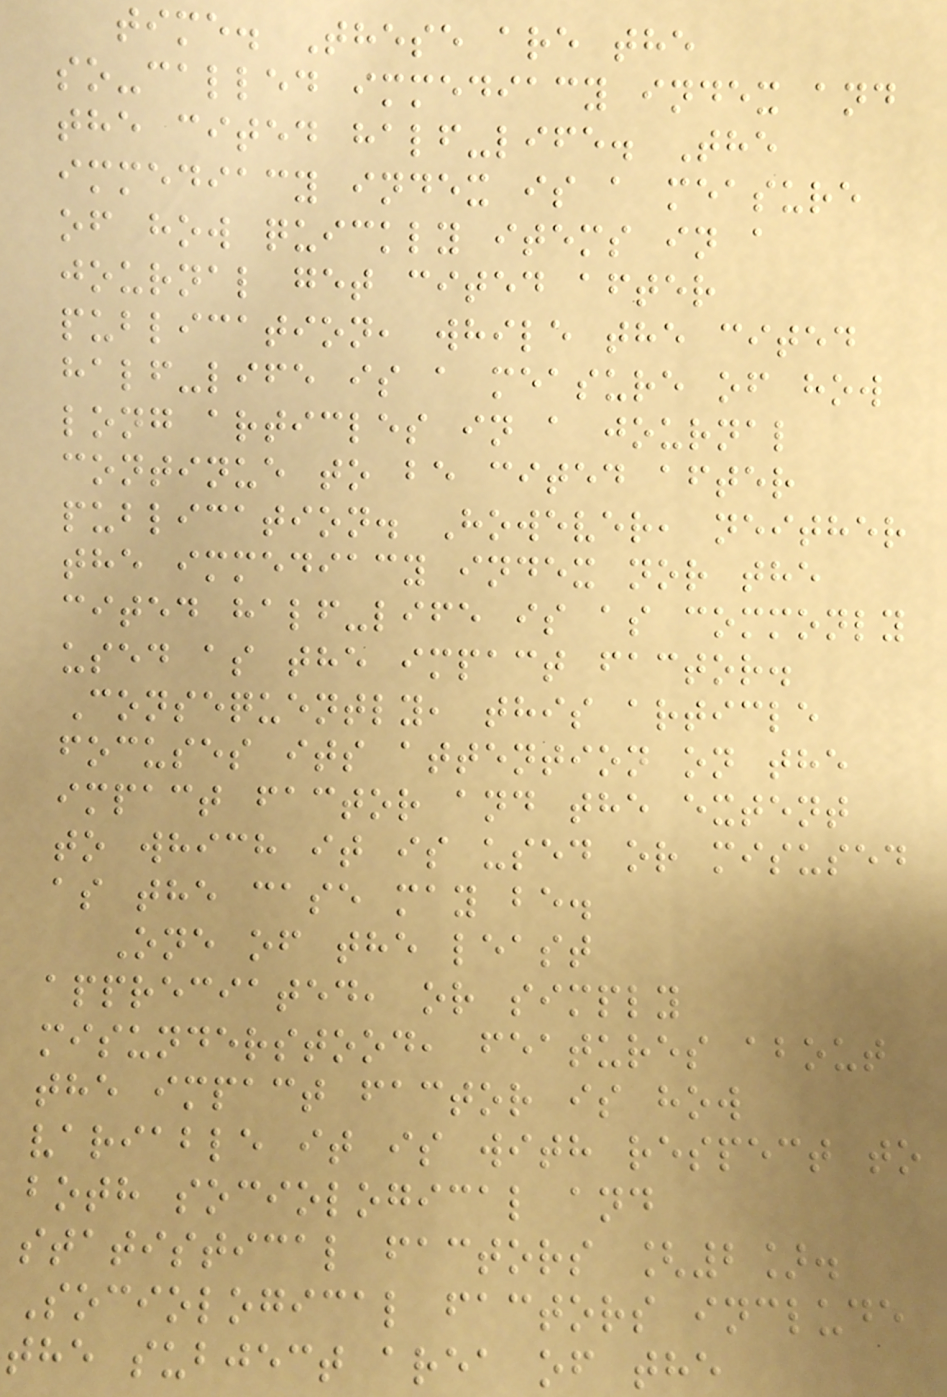time. These are the
so-called immediacy index and
the cited half-life. The
immediacy index is a measure
of how quickly items in a
journal get cited after
publication, while the cited
half-life is a measure of how
long articles in a journal
continue to be cited after
publication. However, neither
the immediacy index nor the
cited half-life is as commonly
used as the impact factor.
Consequently, this article
focuses its attention on the
impact factor and the extent
to which it is used or misused
as the case may be.
One of the least
appreciated, or simply
misunderstood, features about
the impact factor is how
variable it is with respect to
both sociological and
statistical factors [2].
Sociological factors include
the subject area of the
